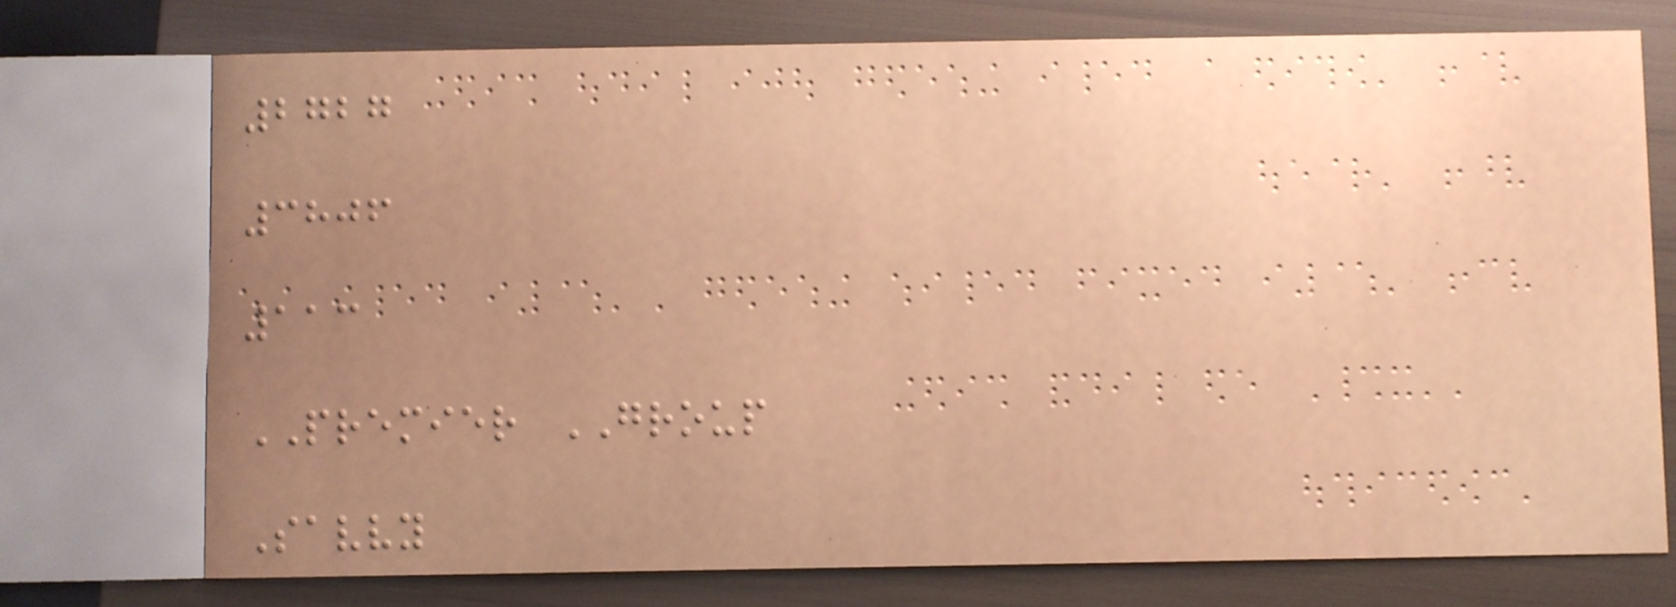2727
3806
113
PREMIER GROUP
Savvy
